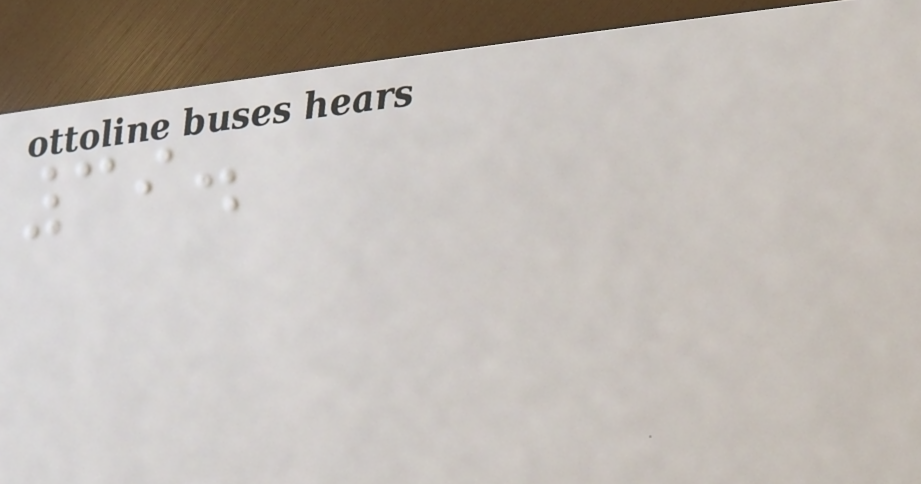39.
